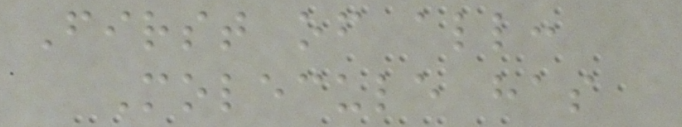First of all:
Molecule has
